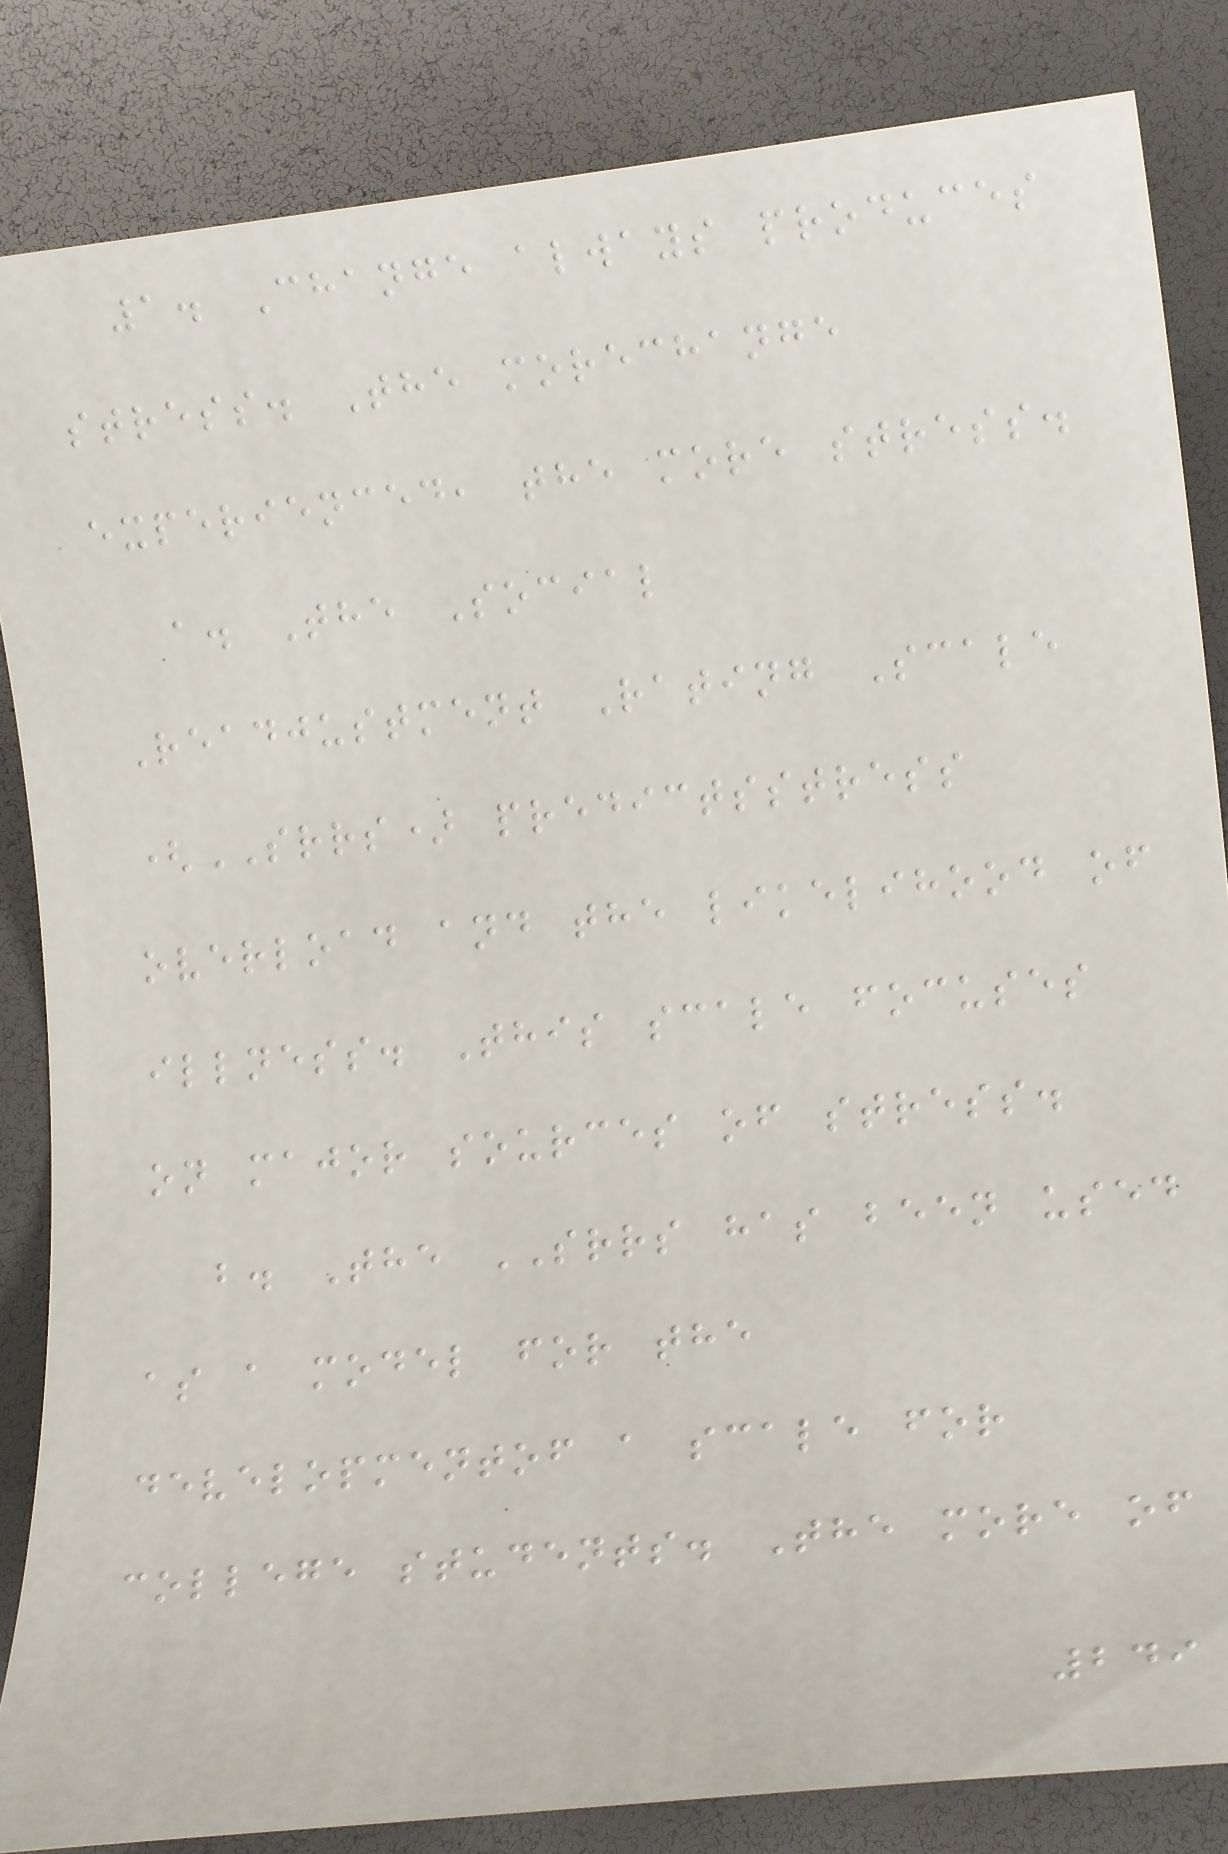1. Change always produces
stress. The morechange
experienced, the more stress.
a. The Social
Readjustment Rating Scale
(SRRS) predictsstress
overload and the likelihood of
illness. This scale focuses
on major sources of stress.
b. The SRRS has been used
as a model for the
developmentof a scale for
college students. The more of
249
